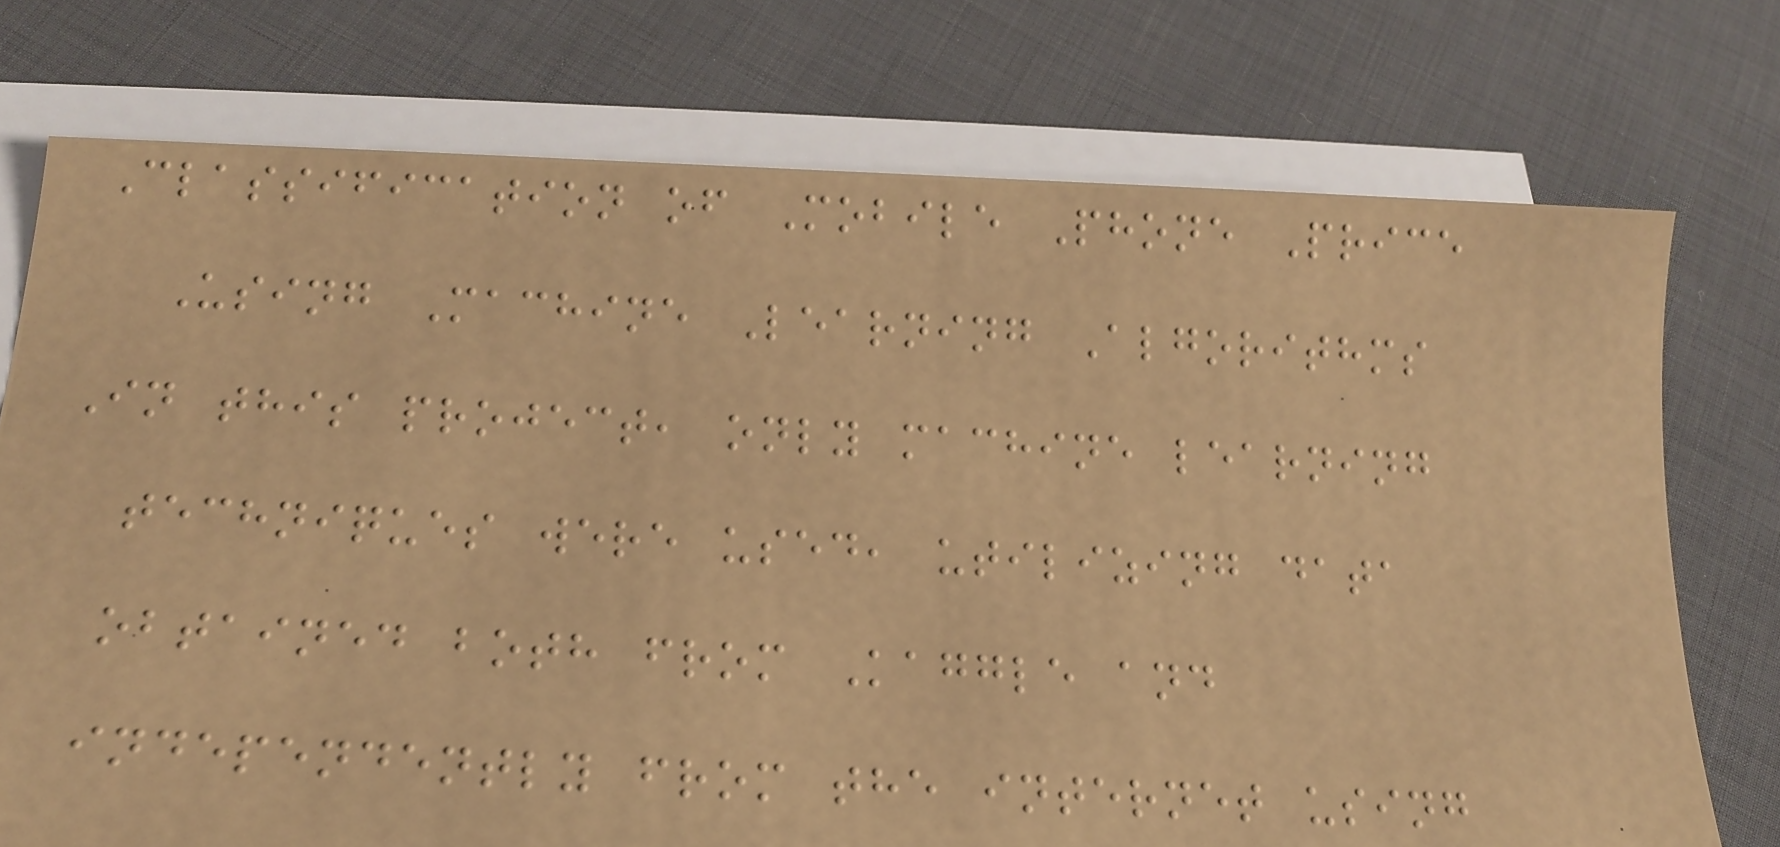Classification of Mobile Phone Price
Using Machine Learning Algorithms
In this project, only machine learning
techniques were used, utilizing data
obtained both from Kaggle and
independently from the internet using
